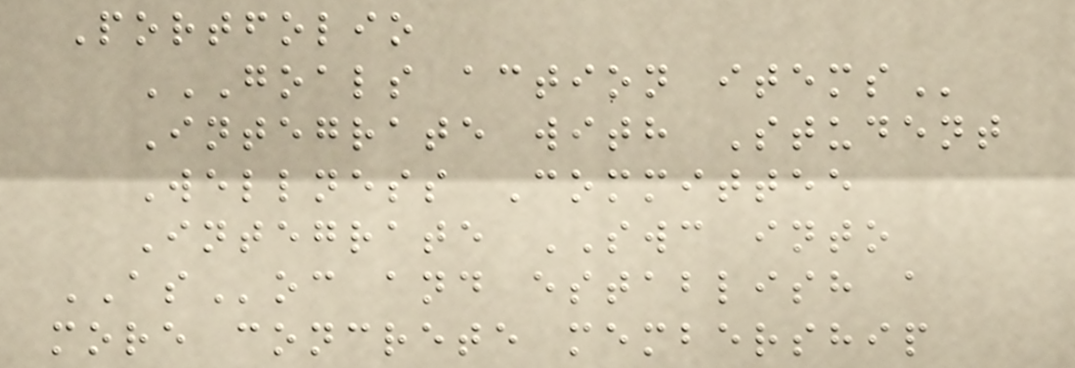Portfolio
GOALS ACTION ITEMS
Integrate with Student
Wellness Committee
Integrate SWC into
ASoc and establish a
more concrete membership
